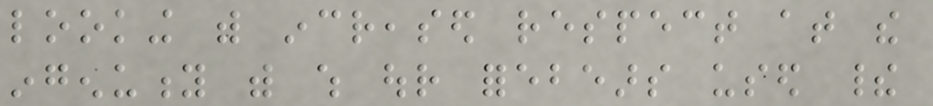looking with increased respect at the
ingenuity with which our forebears used their
